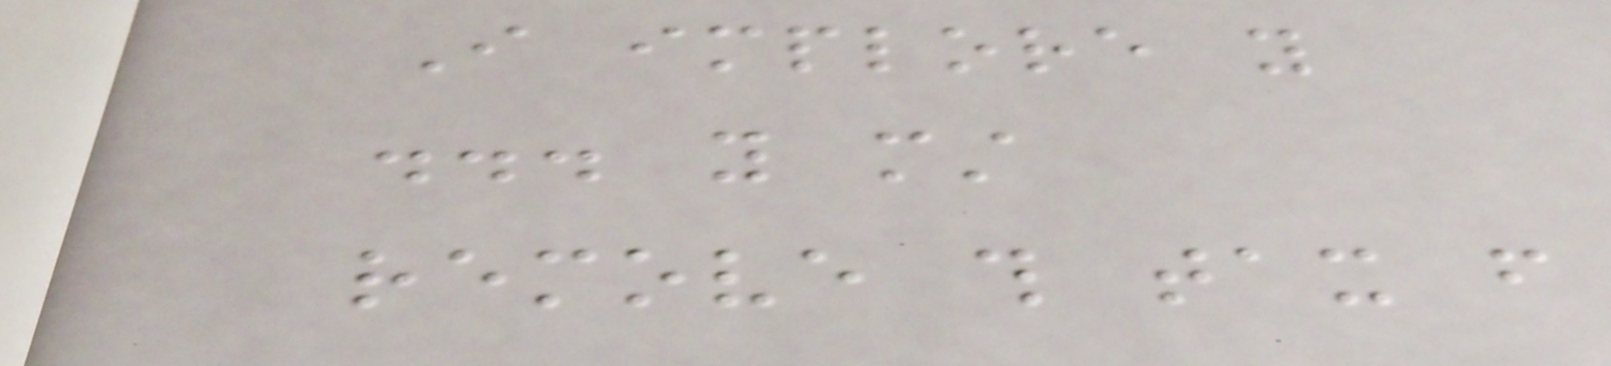I implore you
... you must
remove this tax from
